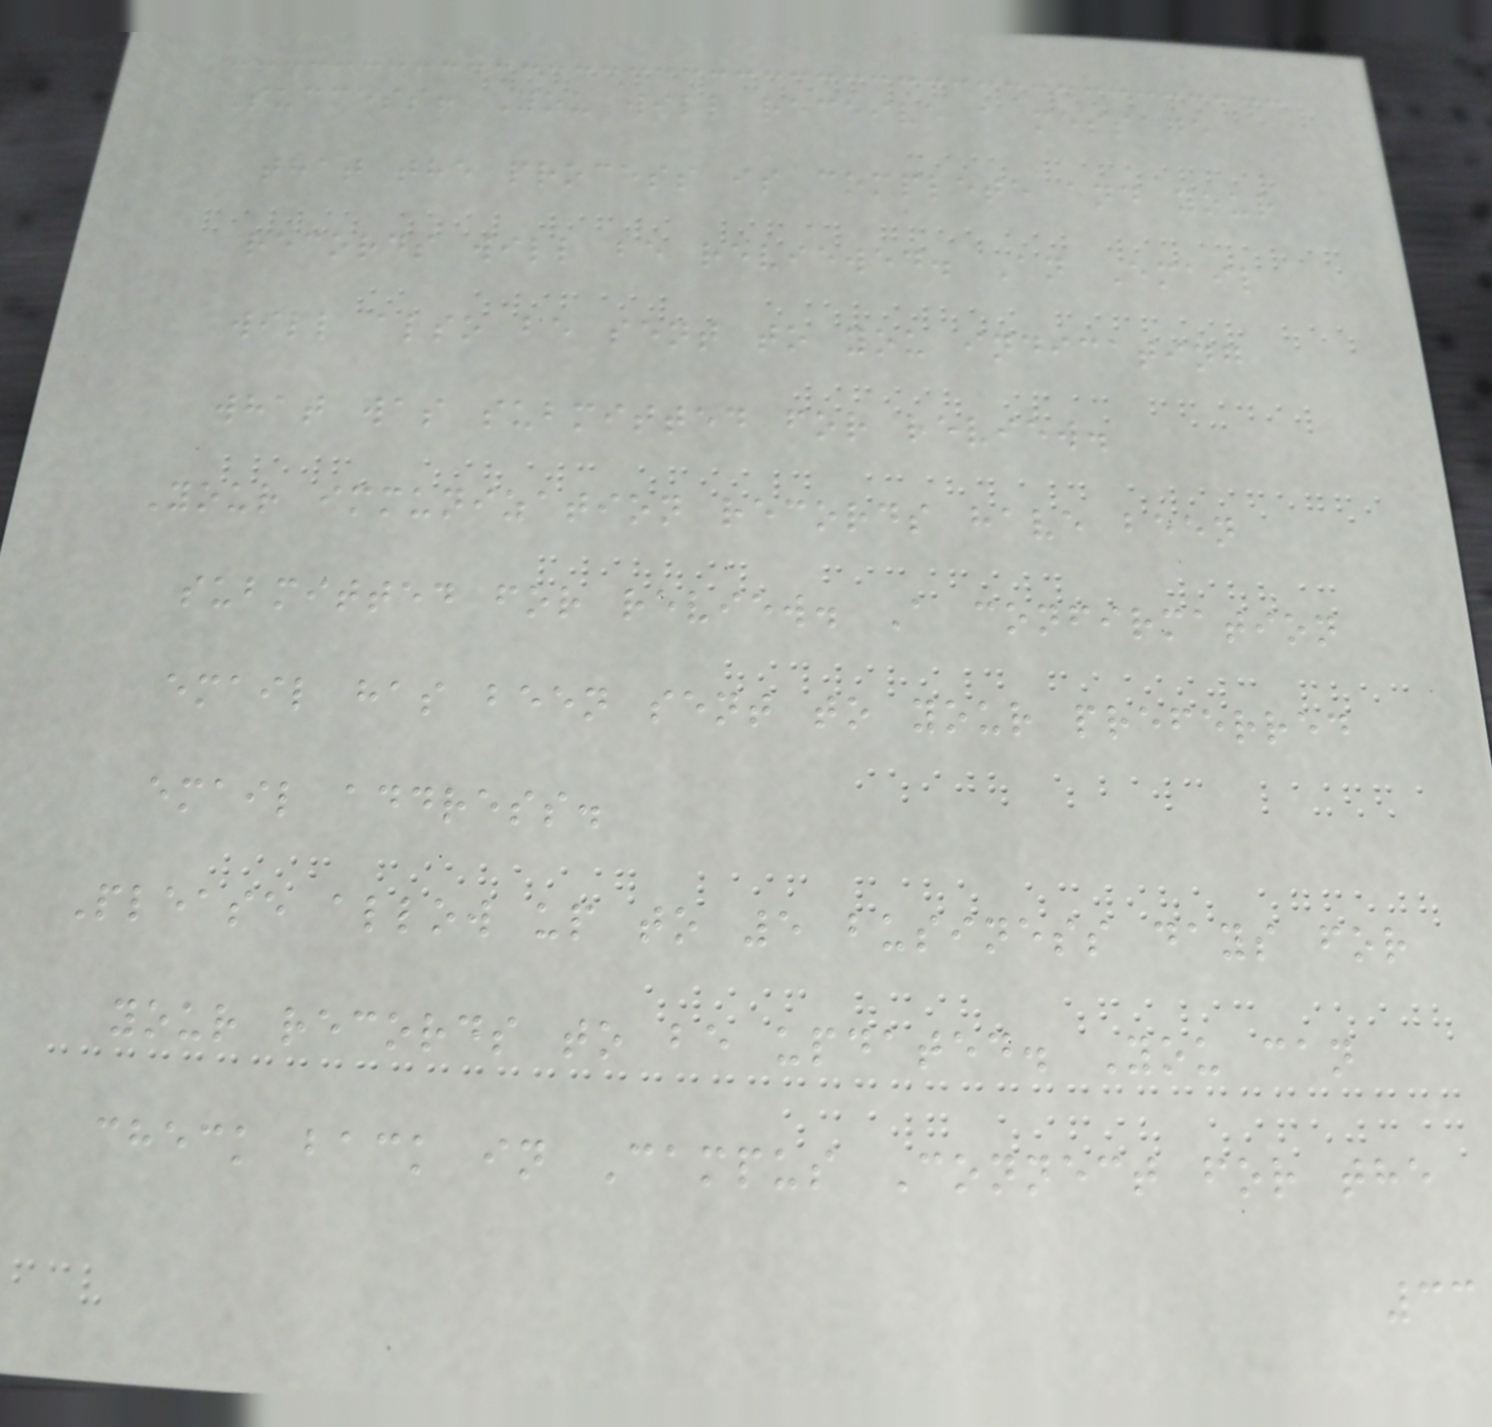Success! You will receive a message
that the process is complete and your
records will be reviewed. An Email
will also be sent to you indicating
what was submitted for review.
Your immunization records have been
submitted for review. A confirmation
email has been sent to your preferred
email address.
Please allow up to 5 business days for
your records to be updated. You can
check back in Campus Connect for the
33
